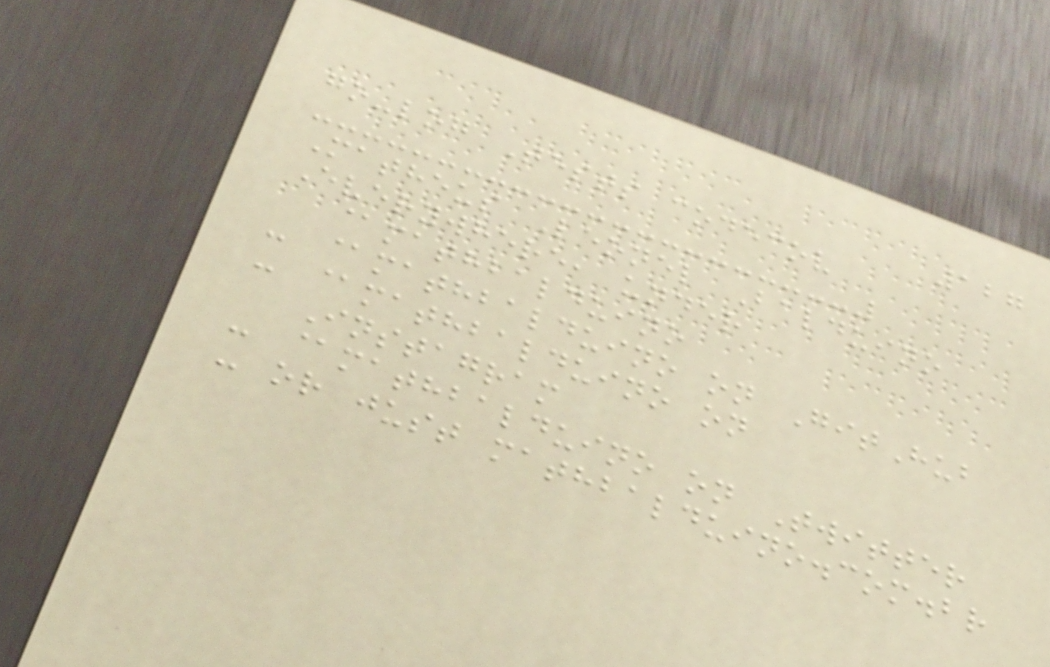127
go-log Tests codecov
Matheus Leonel Balduino
Everywhere, under
@mathbalduino
- @mathbalduino on GitHub
- @mathbalduino on
Instagram
- @mathbalduino on Twitter
- or just mathbalduino.com.br
